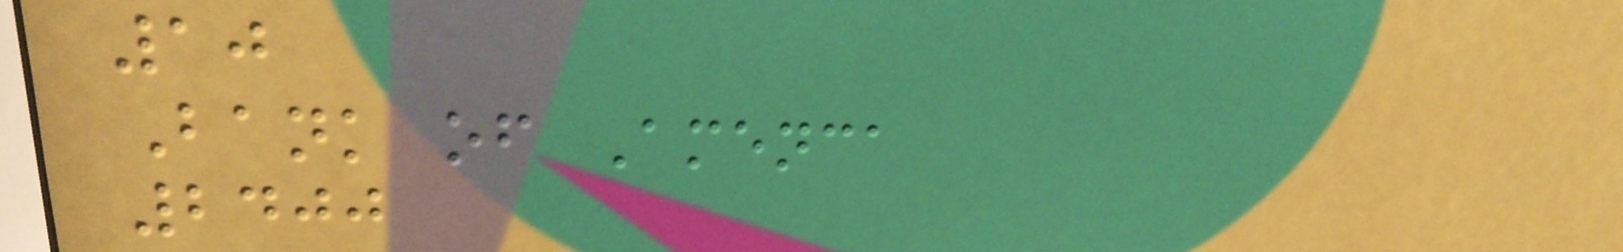10
Bank of Amenca
2400
